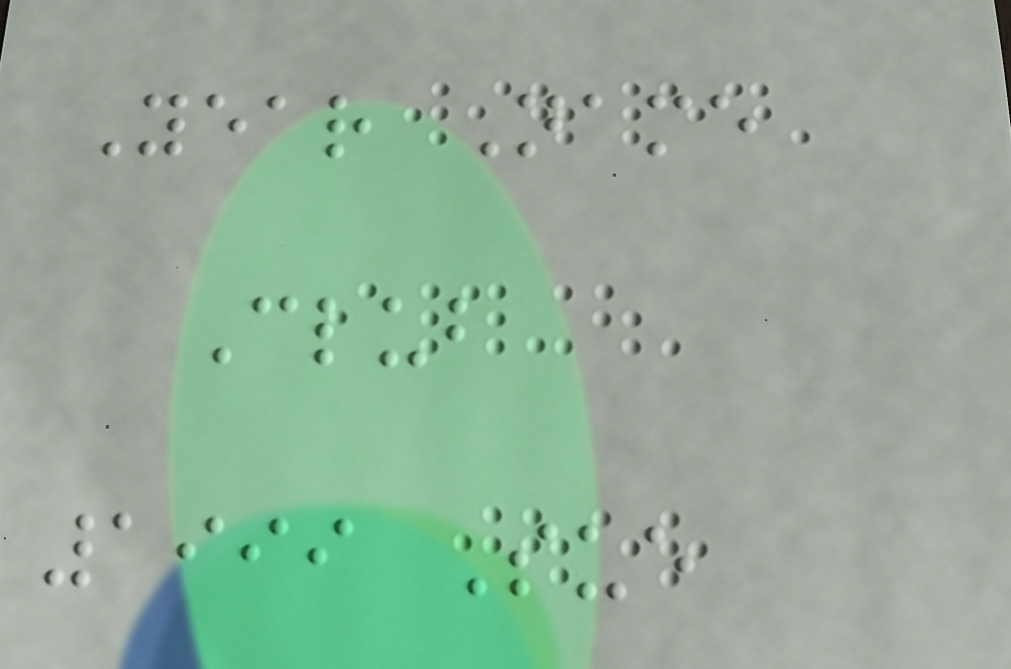Year Name
Club
1999 Sue
